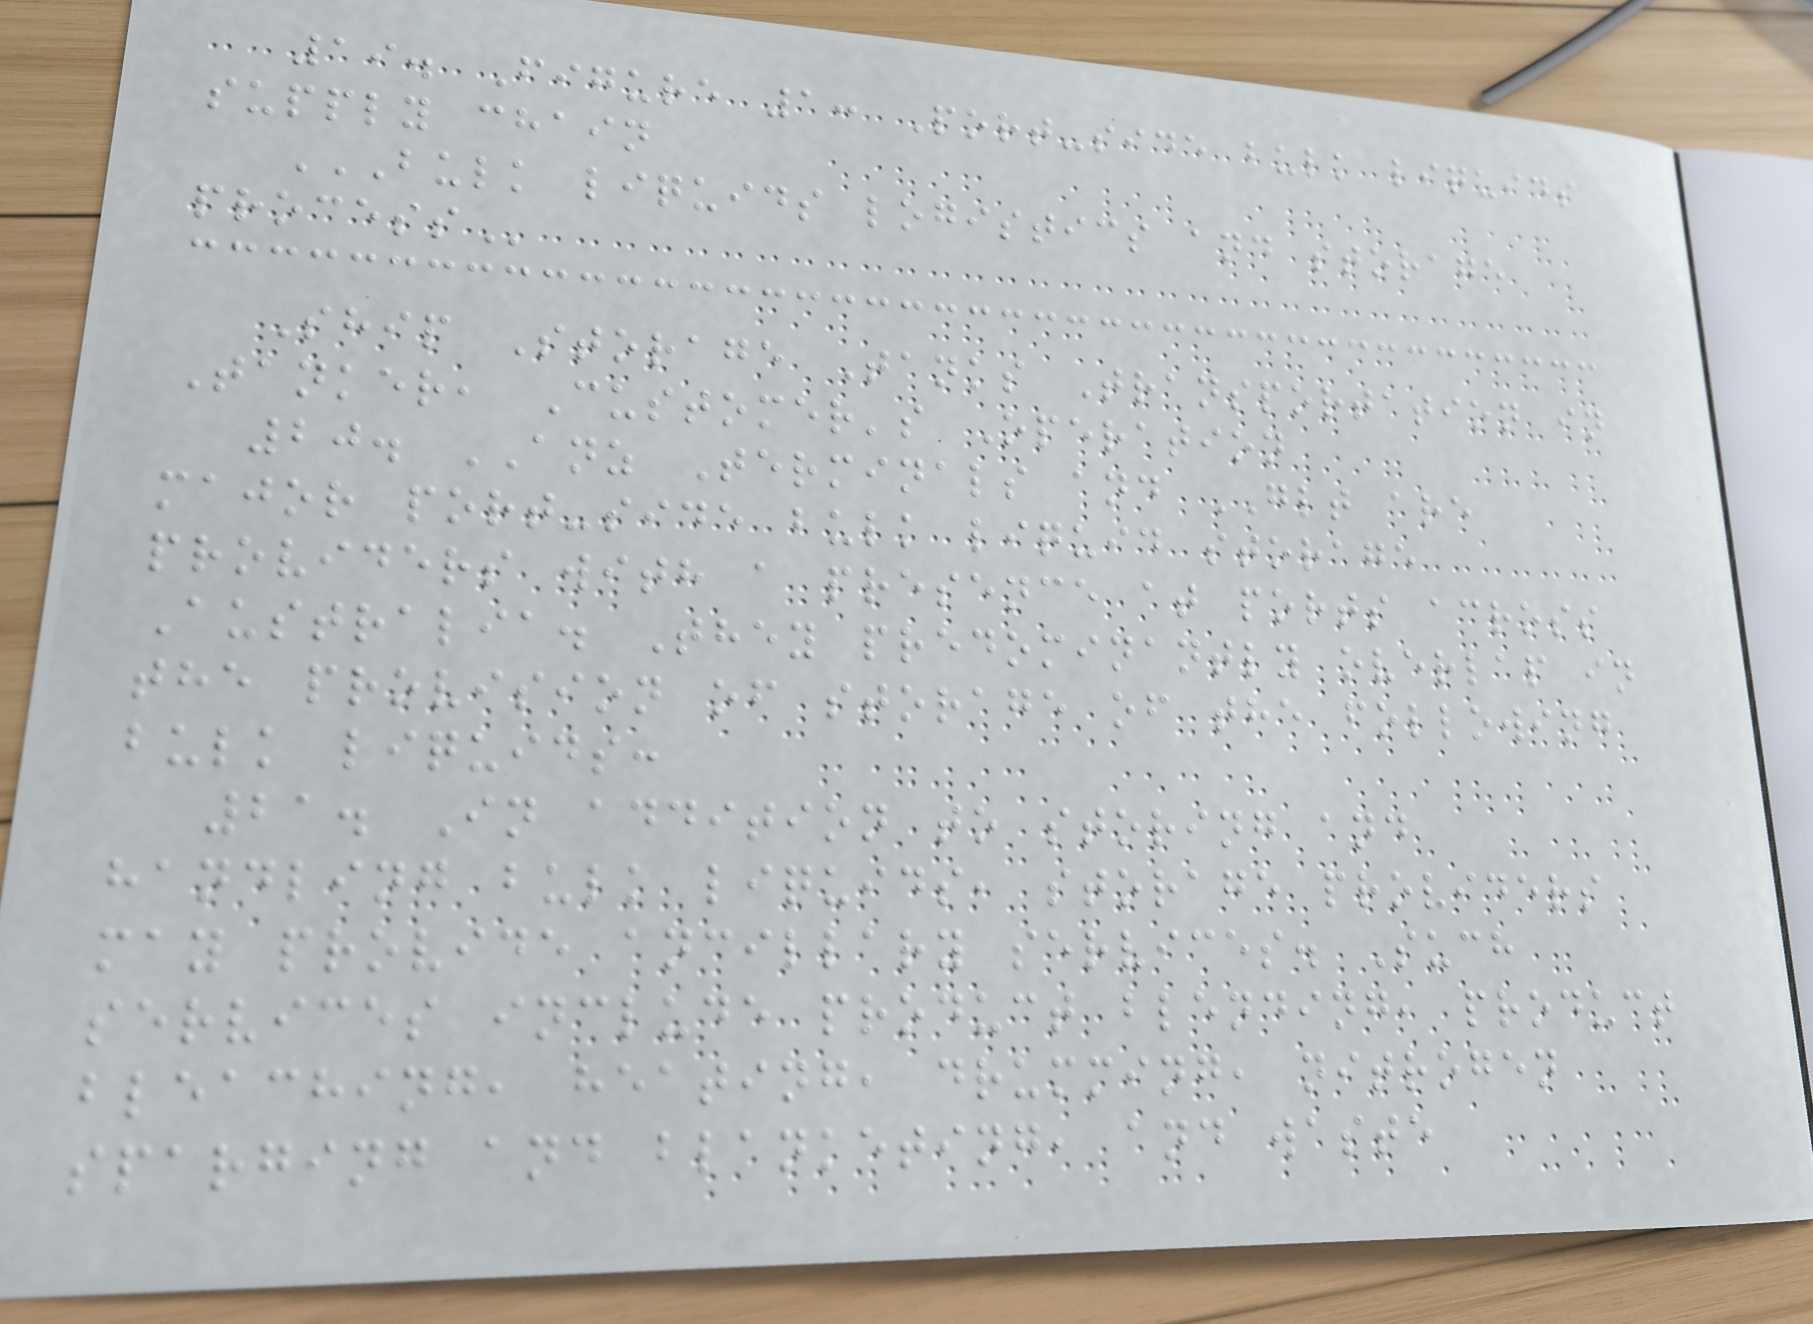19. Figure 1: Port-side bulk liquids
supply chain
BULK LIQUIDS LOGISTICS AND STORAGE
PROCESS
Ship Storage Tanks Transportation in
Tanker, Customer's Operation
20. ANZ Terminals and GLT are
major port-side bulk liquid storage
providers with a presence at ports across
Australia. They predominantly overlap in
the provision of storage of the following
bulk liquids:
21. In addition to storing and
handling bulk liquids, storage providers
may provide ancillary services. Such
services include product blending, product
bleaching, heating, drumming, nitrogen
sparging and blanketing, and waste
